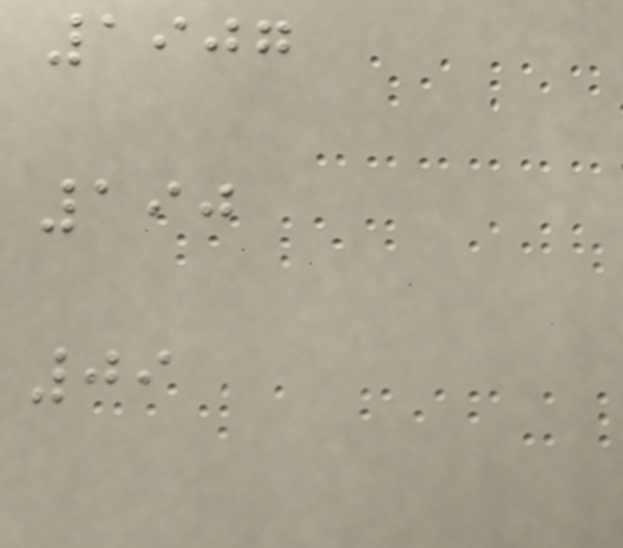1907
190
09
